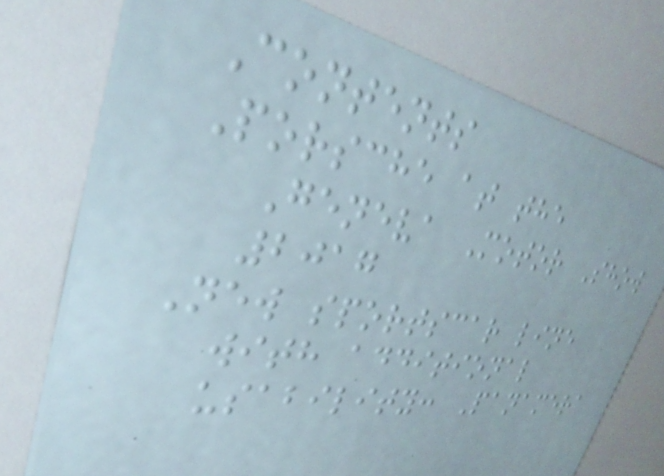Contents
Porsche at the
Geneva Motor Show
2017
New sportscar line
with additional
usability: Panamera
